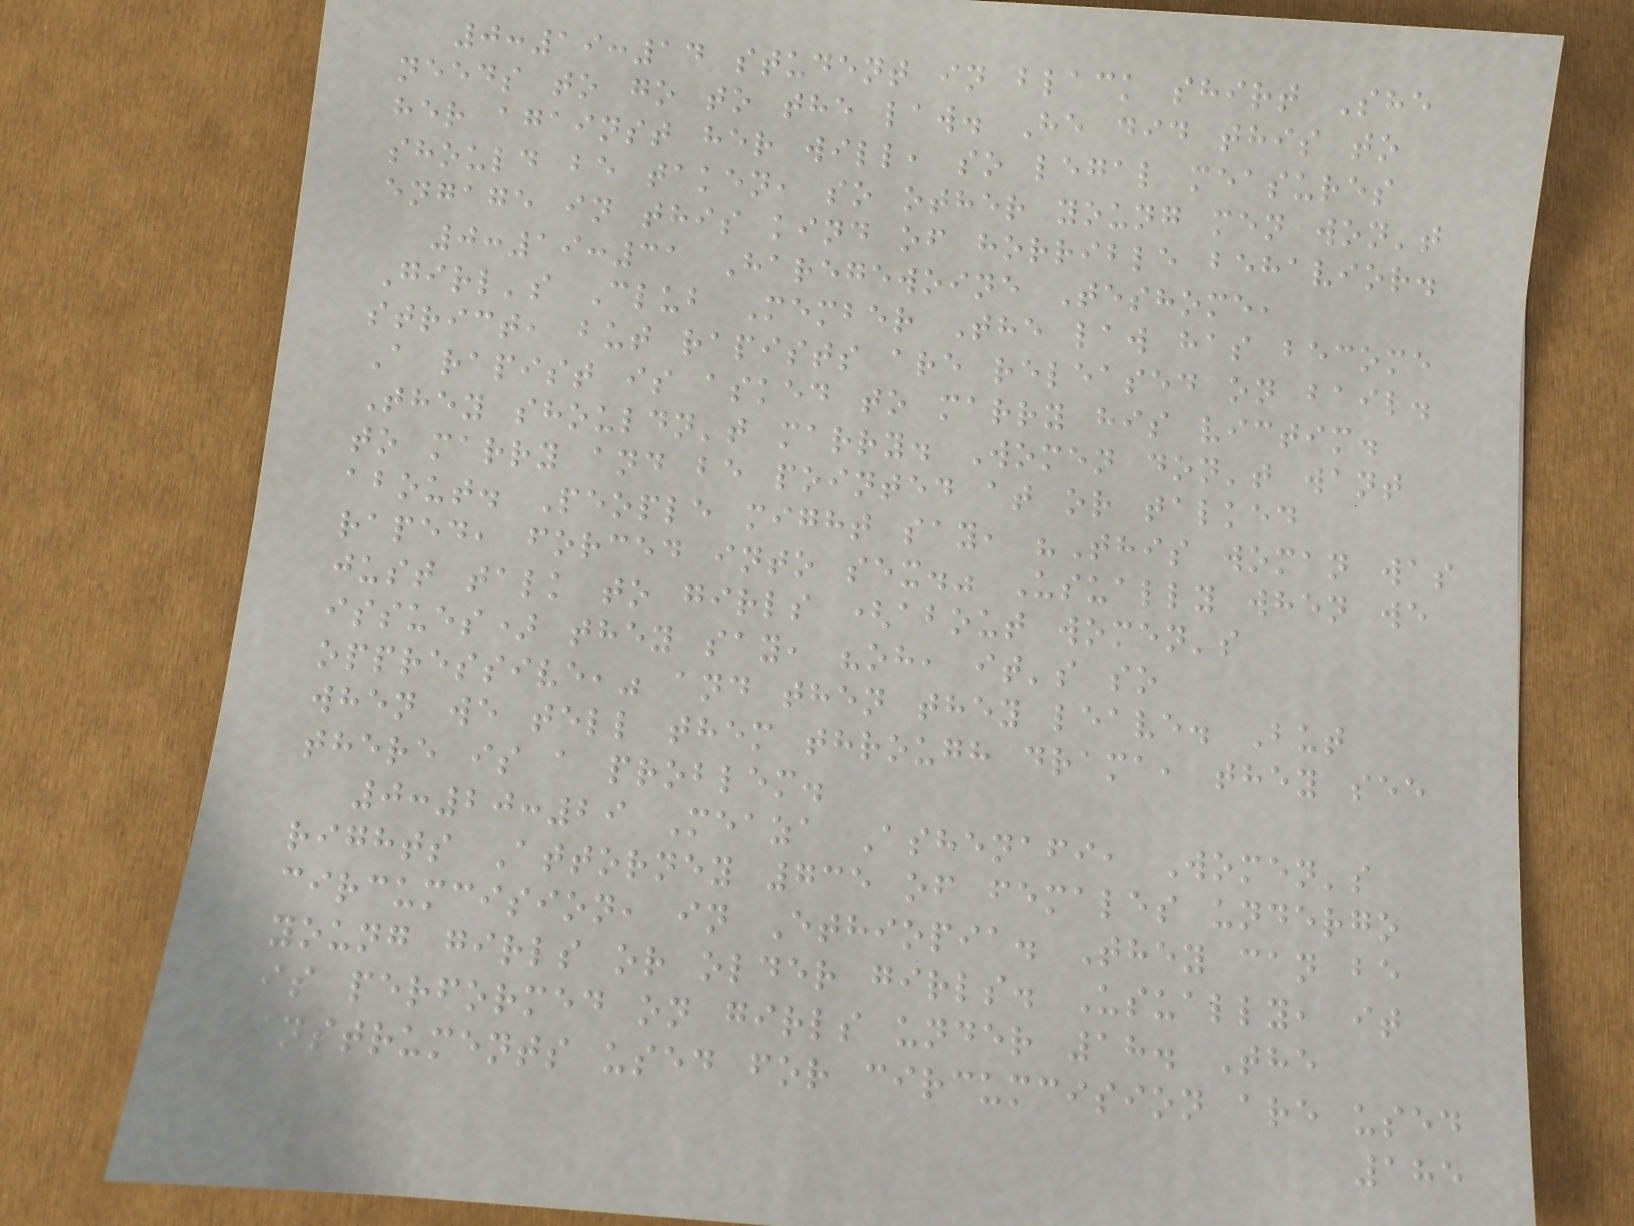0:19:14 student in black shirt She
needs to go to the law. He did this to
her against her will, so legal measures
should be taken, so other young men won't
engage in this kind of horrible behavior.
0:19:31 Haregewoine Teshome,
Girl's Club Member The law has become
strict, but rapists are released on bail.
A rapist is asked to marry his victim.
They shouldn't marry. Women don't want
to marry and be pointed at or talked
about. People might say, "This woman was
raped, forced into sex." Usually when we
just talk to girls (about women's
issues) they say, "oh, it's so
oppressive," and then they leave. But
when we tell them through drama, they see
there is a problem.
0:20:29 Meaza Ashenafi, Women's
rights Attorney 735 of females undergo
circumcision, in Ethiopia. They can be
young girls or older girls. Usually, it
is performed on girls under 18. The
instruments used for circumcision are used
185
